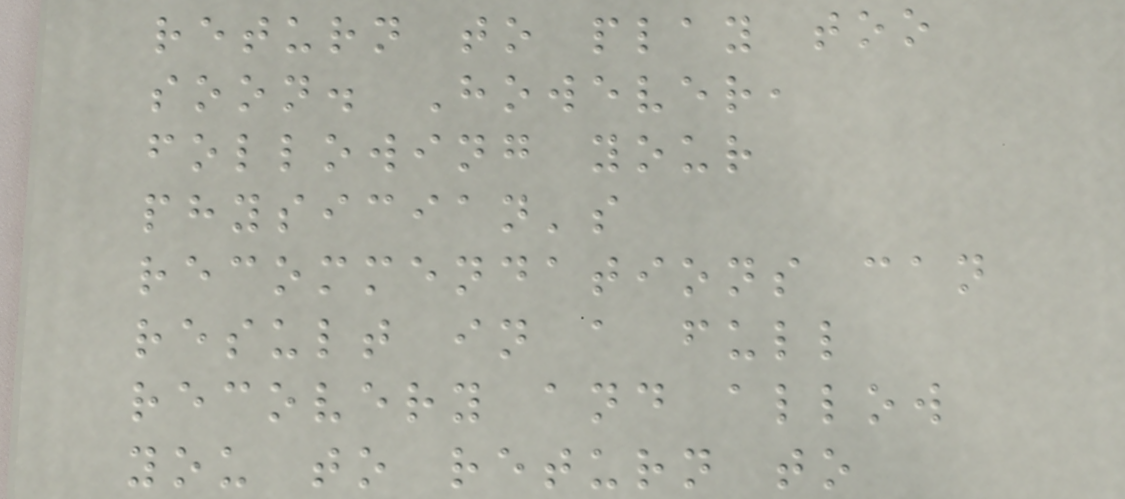return to play too
soon. However,
following your
physician's
recommendations can
result in a full
recovery and allow
you to return to
